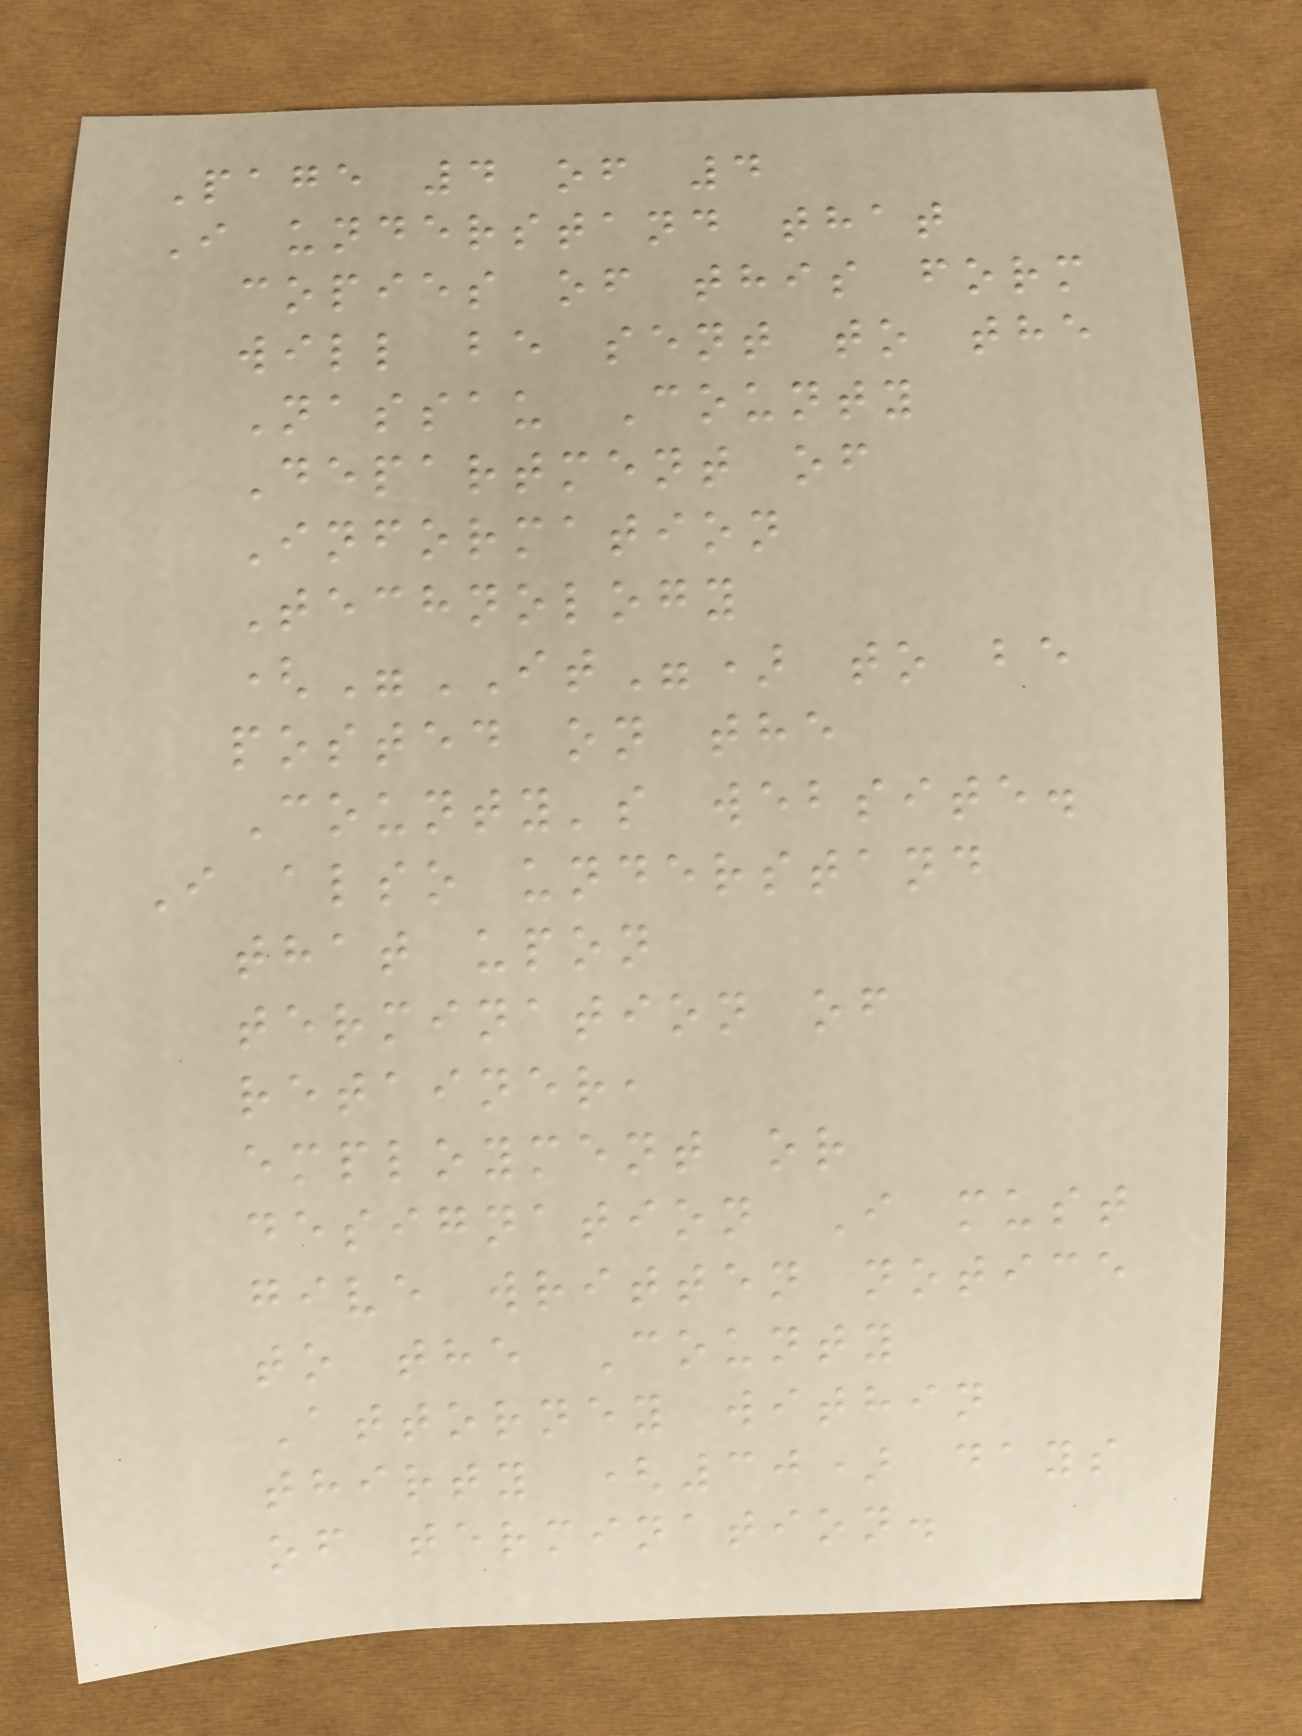Page 4 of 4
I understand that
copies of this form
will be sent to the
Nassau County
Department of
Information
Technology
("IT") to be
posted on the
County's website.
I also understand
that upon
termination of
retainer,
employment or
designation I must
give written notice
to the County
Attorney within
thirty (30) days
of termination.
